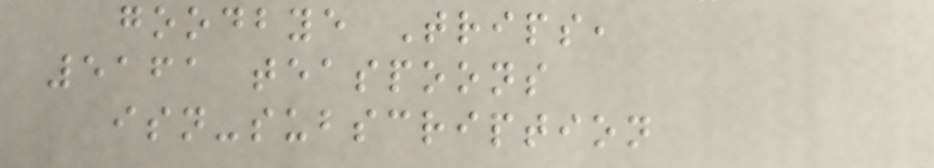goodbye Trips,
5161 teaspoons
isn-subscription
